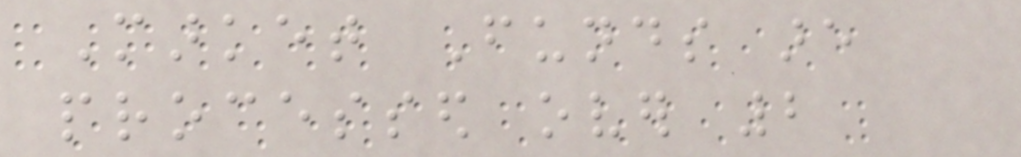Market Funds are
processed over 2
